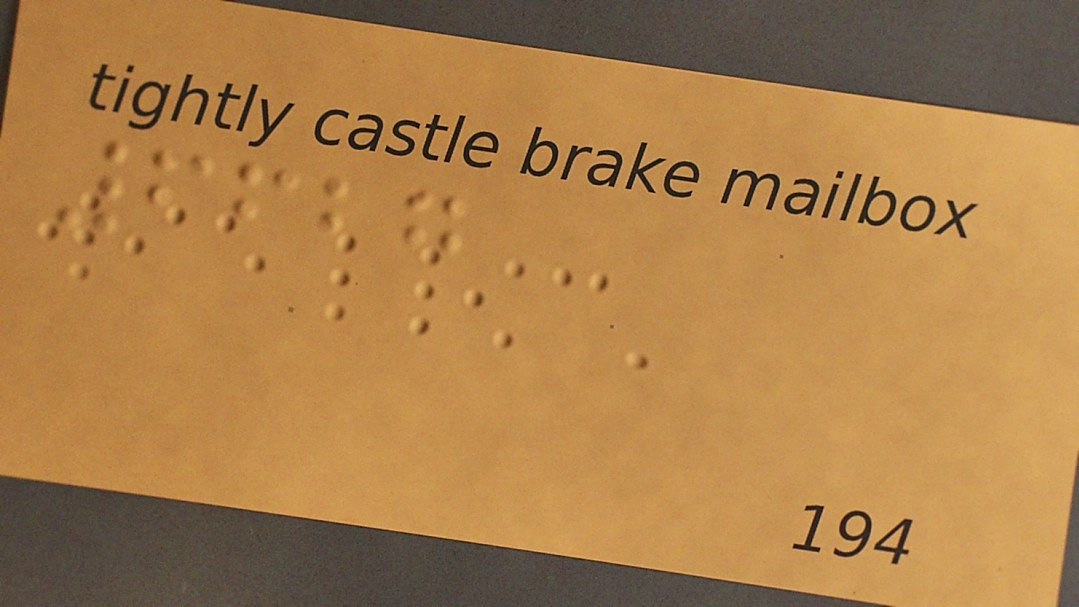6627
